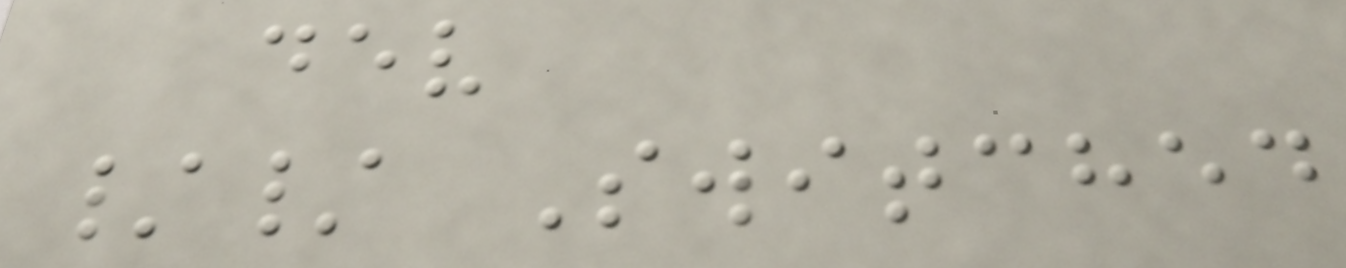dev
// Switched
